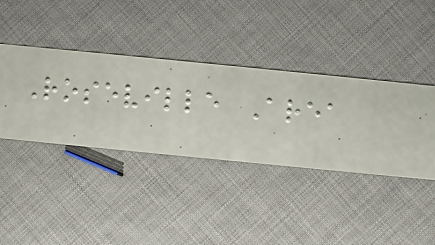Roseville Area
